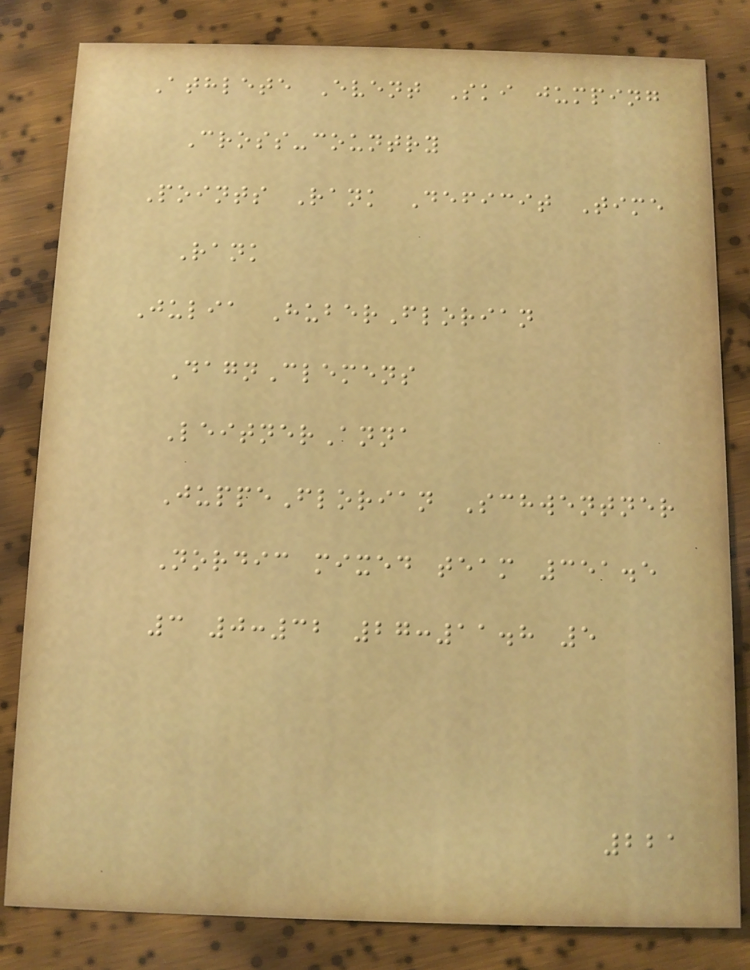Athlete Event Ski jumping
Cross-country
Points Rank Deficit Time
Rank
Julia HuberFlorian
DagnClemens
LeitnerAnna
JuppeFlorian Schwentner
Nordic mixed team 351.5
3 0:32 27:11.8 5
221
